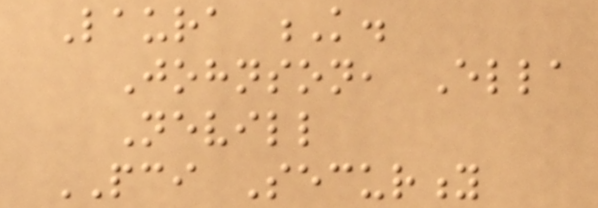Laura K.
Johnson, Ella
Nevill
PCI Security
